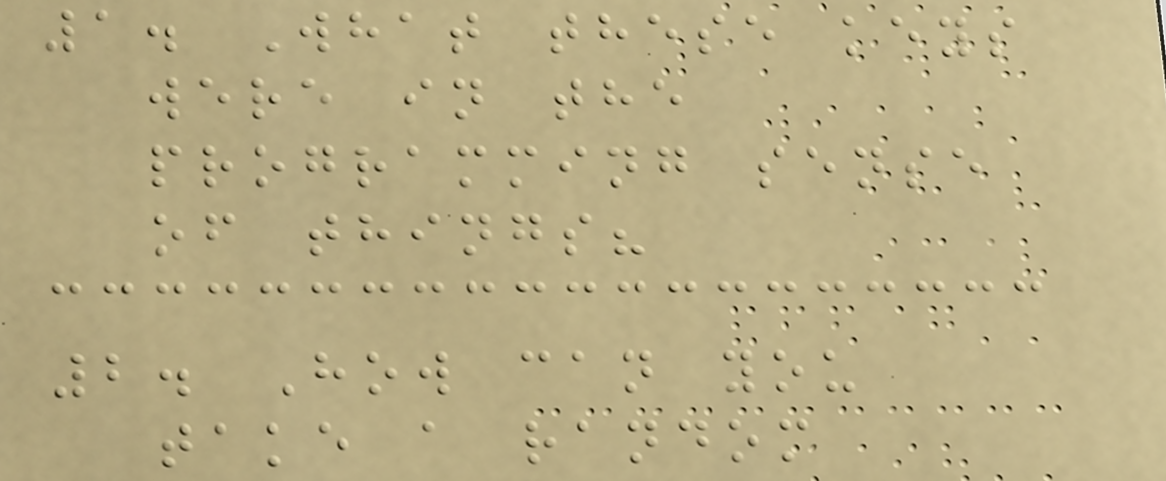1. What these keys
were in the
programming sense
of things?
2. How can you
take a random
